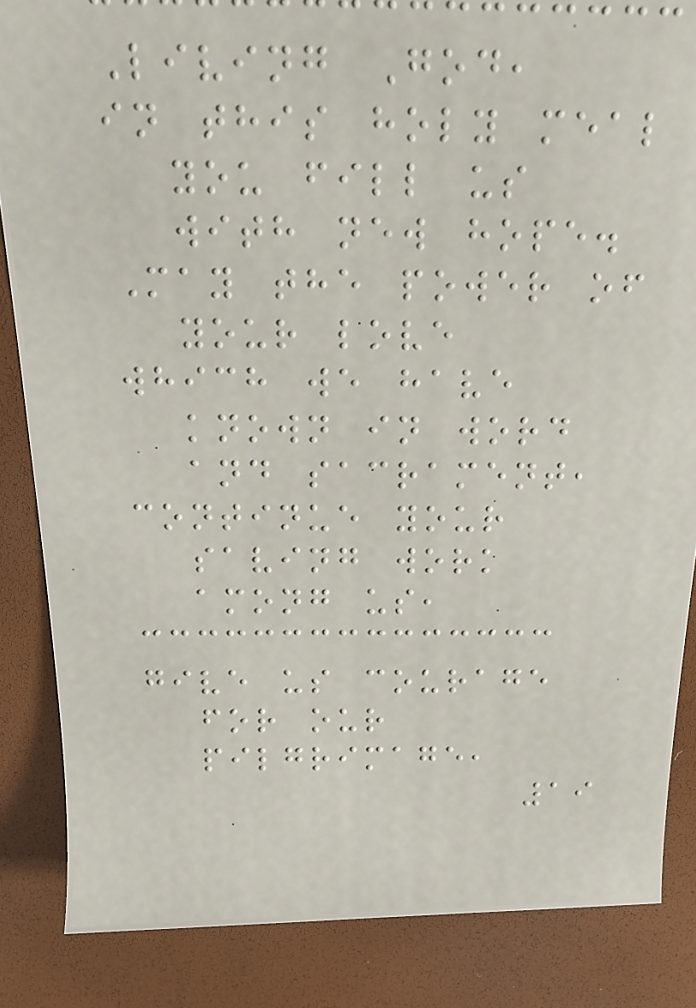Living God,
in this holy meal
you fill us
with new hope.
May the power of
your love
which we have
known in word
and sacrament,
continue your
saving work
among us,
give us courage
for our
pilgrimage,
19
